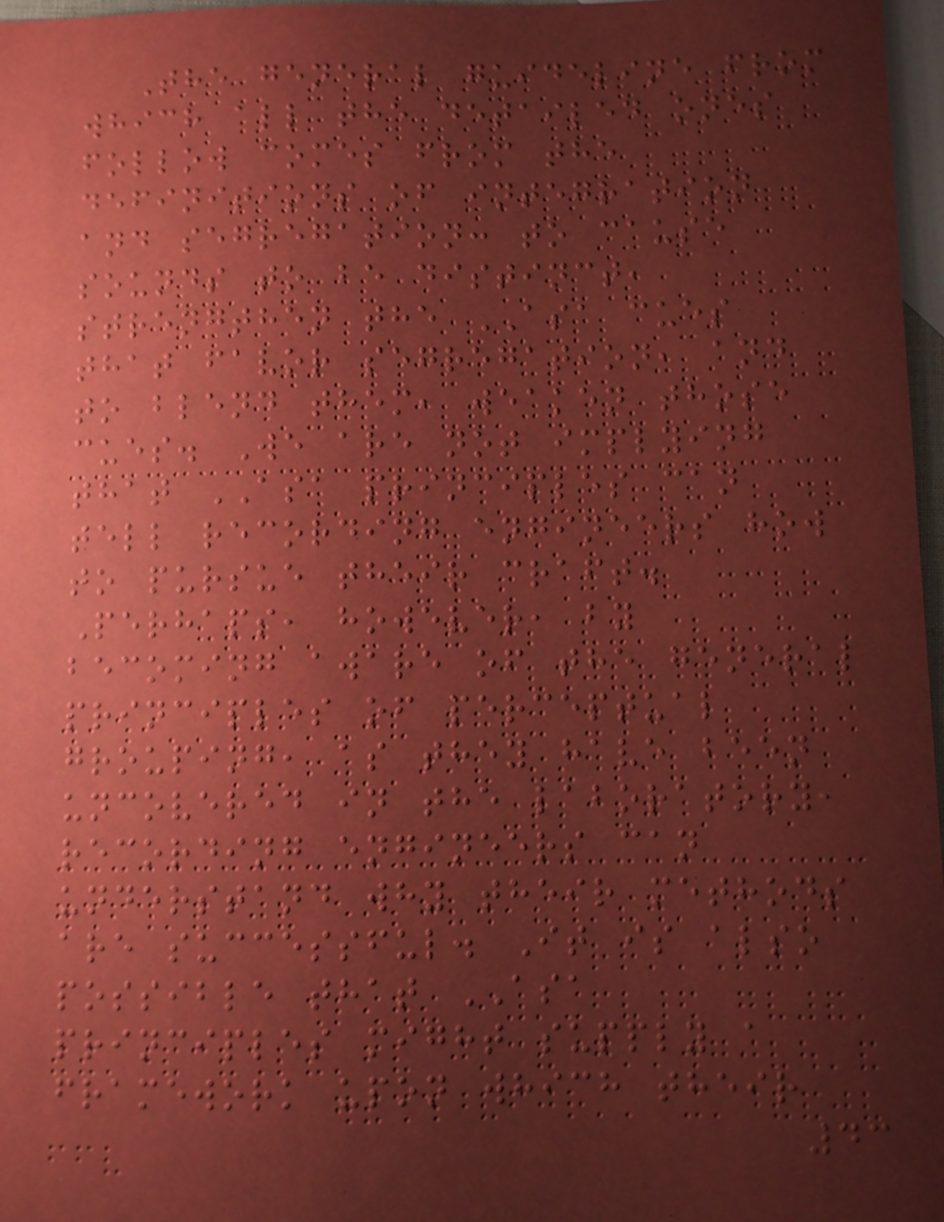The general guideline from
which all the detailed ones
follow comes from the
definitions of integration
and segregation: to cause
sounds to be distinct,
strengthen the ASA cues
that favor segregation, and
to blend them, weaken those
cues. We are not implying
that ASA principles can
tell recording engineers how
to pursue their craft.
Perhaps, however, by
becoming aware of the general
principles of perceptual
grouping, as they have been
uncovered in the laboratory,
recording engineers can
understand why their methods
are successful. It is also
possible that ASA
principles might supply a
framework upon which their
43
